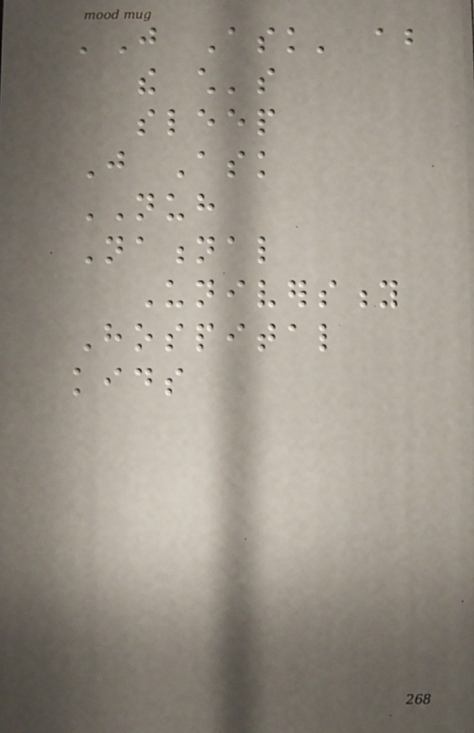'Just Ask' about
the child's
sleep
Just Ask
NUH
National
University
Hospital
kids
